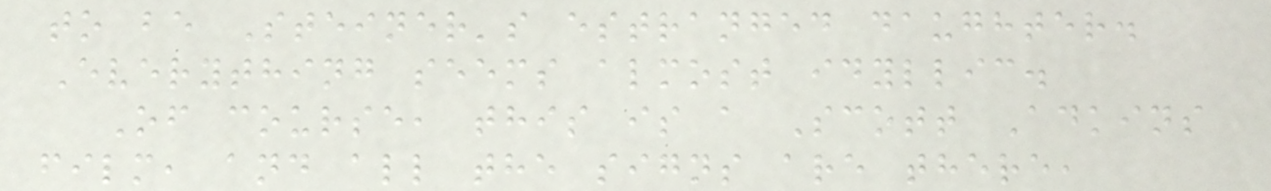to be Steiner's estranged daughter.
Everything seems almost idyllic.
Of course, this is a Scott Adkins
film, and all the signs are there,
